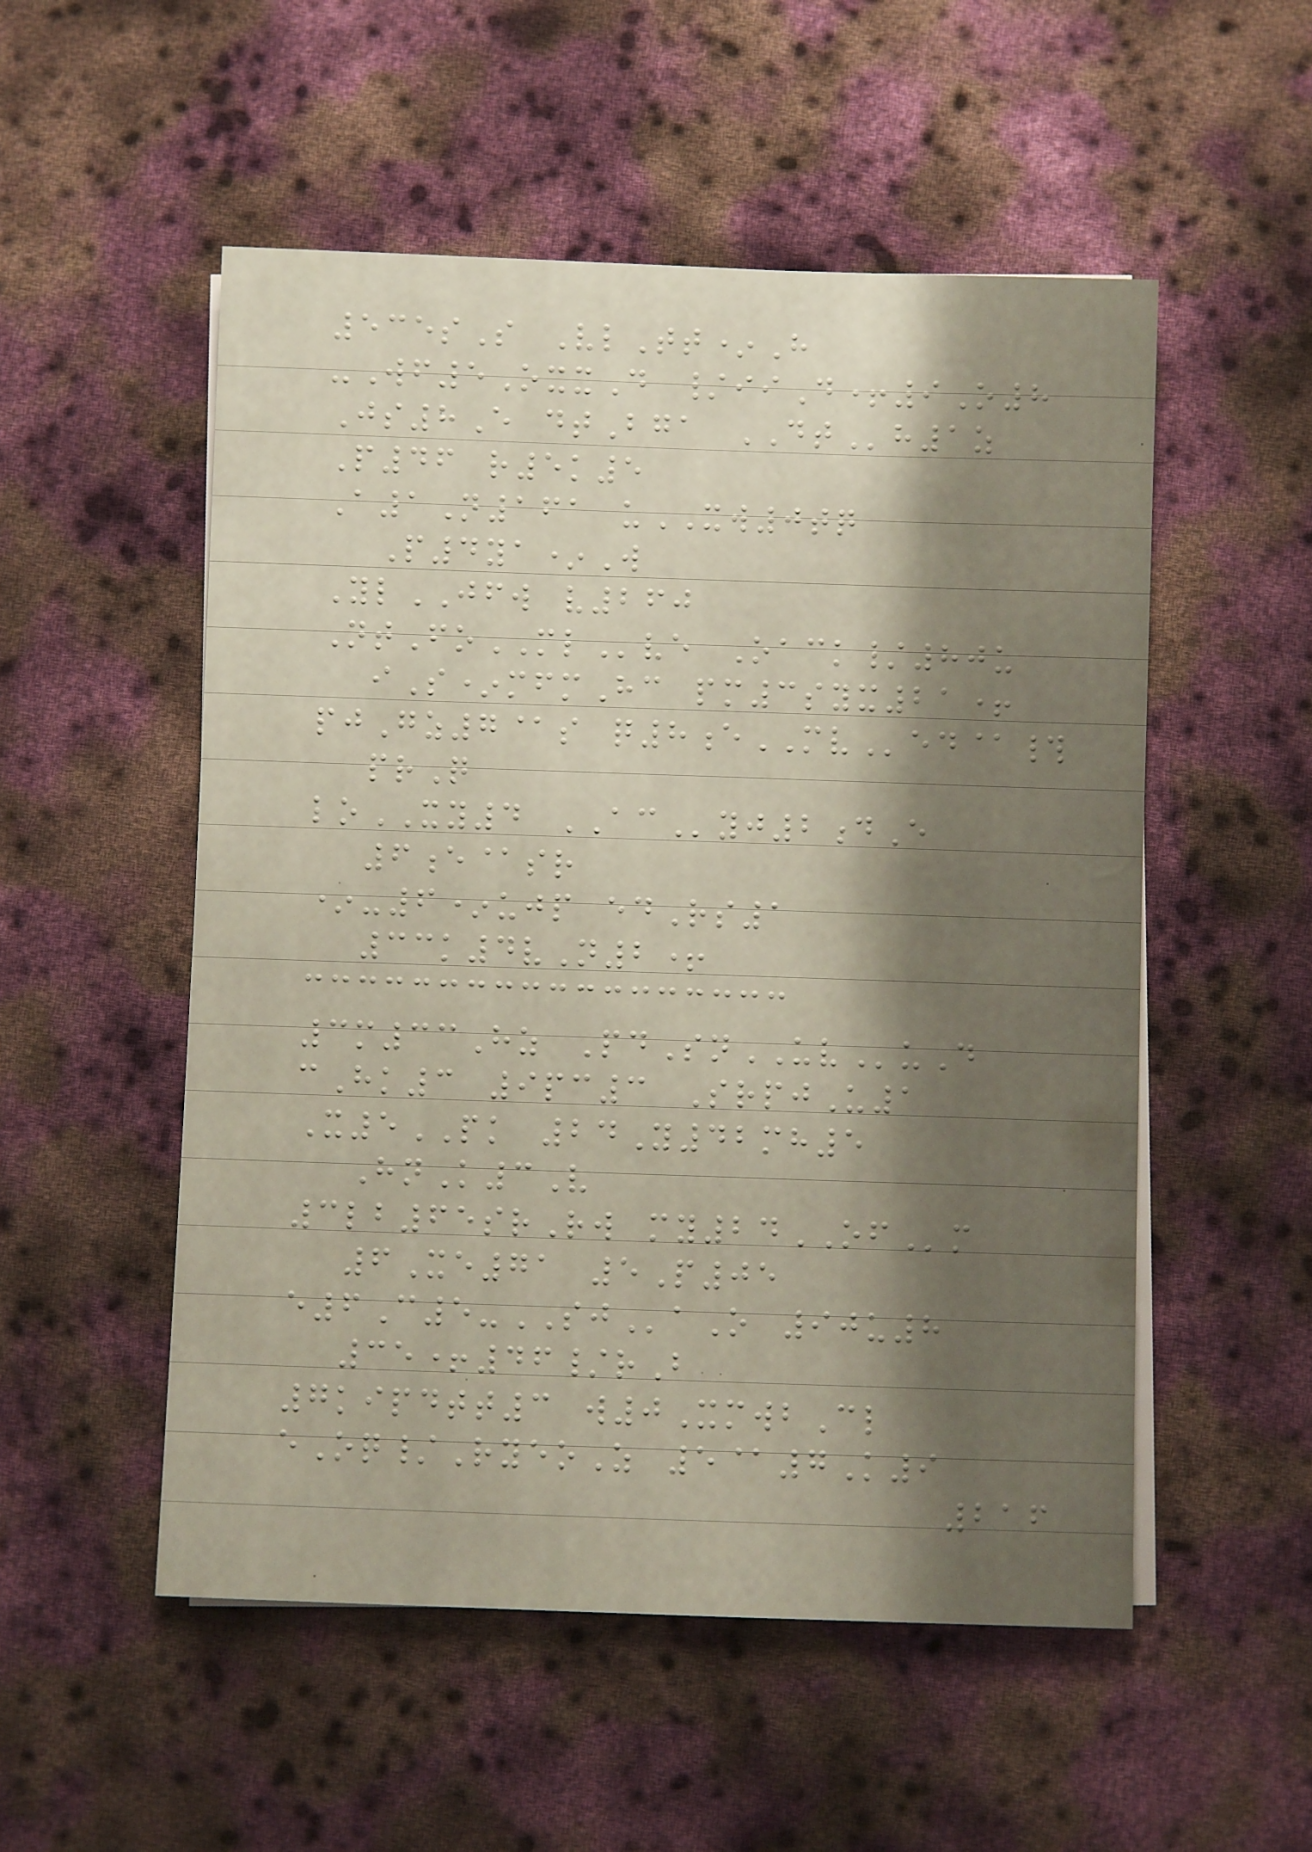535sS VlTt*H
-Wf5OxxD /iiD+9O8
Js8E dtBga DTh1z
P46 r5k5
A1N161 uXW0tq
P4ya*W
YlJFW v260
NtFoMLve Oack/80u
iS*mfmHc pm3syx21+
pjGz7@s q8eMVed@#
prQ
loXY4 ACyj2dE
6e@sr
*-6*ujp edRs1
33k4vN2+
3m33Hz PdSnUVuD
cHk3 9pc3 SrpjU1
X5PK 24Y42mh5
HnK3V
3lb65srRw my24OFm
6Xe71 5P05
e6C5-SJaO 90u8
35+46/rB
7kipdtt3 w0XmwbCl
eOq/RyeoZ 5@7K9
216
